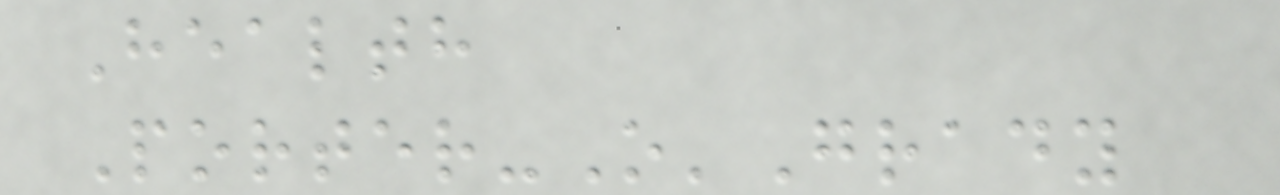Health
Porter-O'Grady
